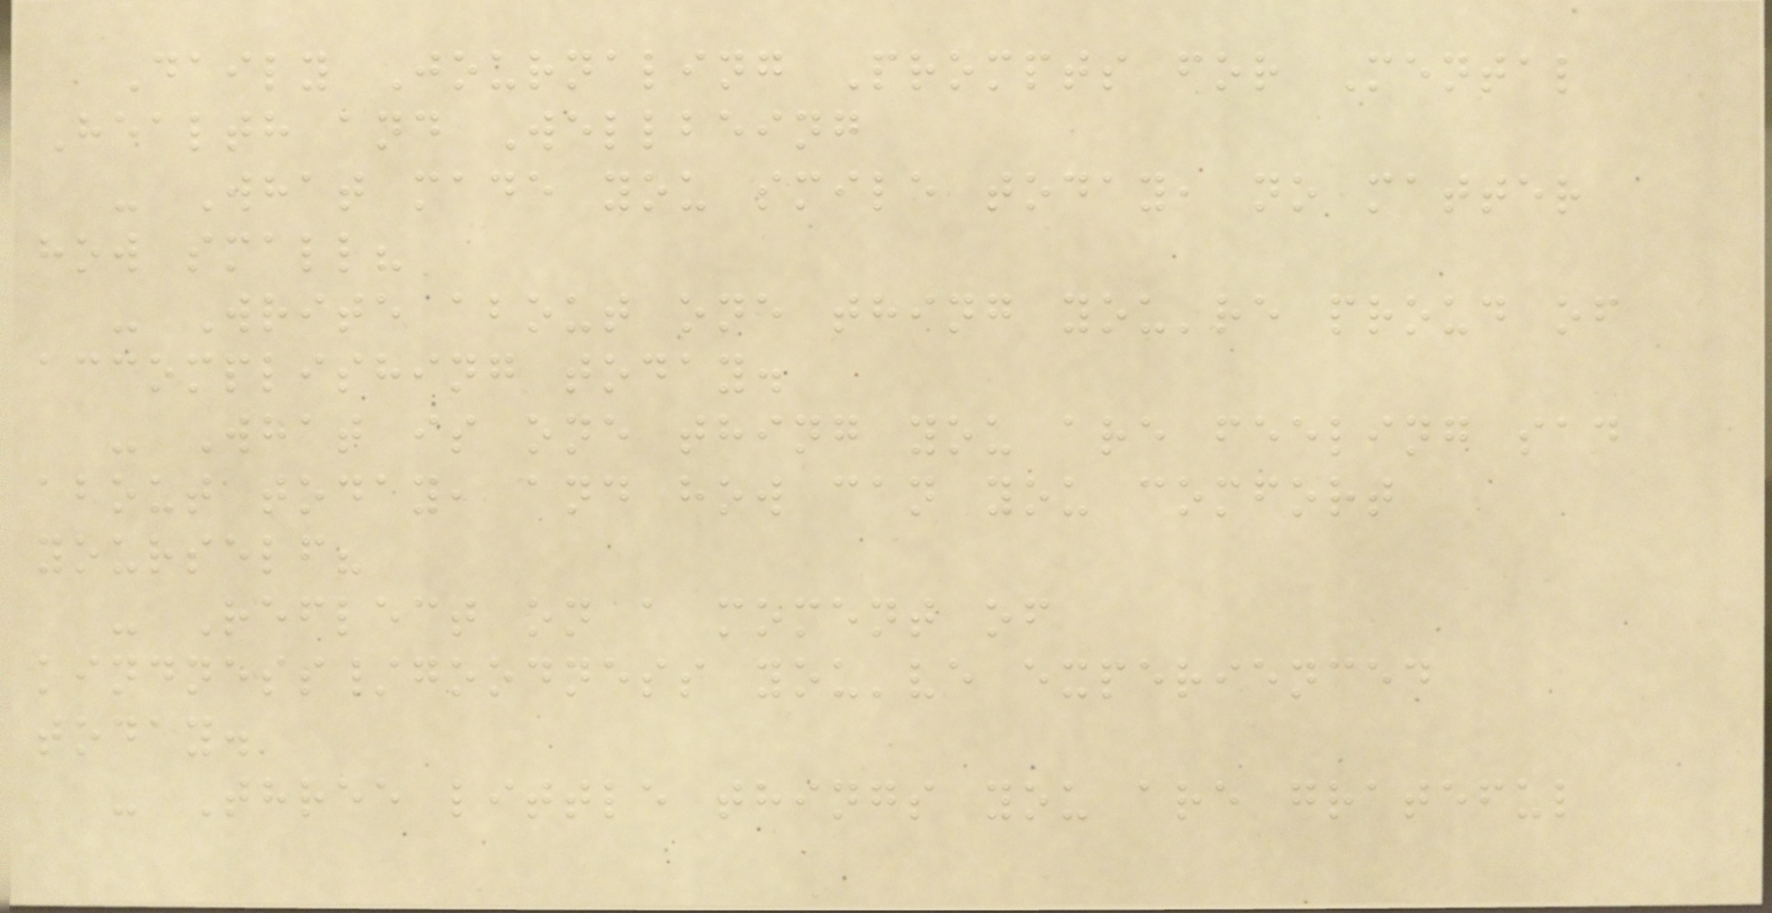Daily Journaling Prompts for Mental
Health and Wellbeing
- What made you smile today, no matter
how small?
- Write about one thing you're proud of
accomplishing today.
- What is one thing you are feeling sad
about today, and how can you comfort
yourself?
- Reflect on a moment of
kindness/goodness you've experienced
today.
- Three little things you are grateful
